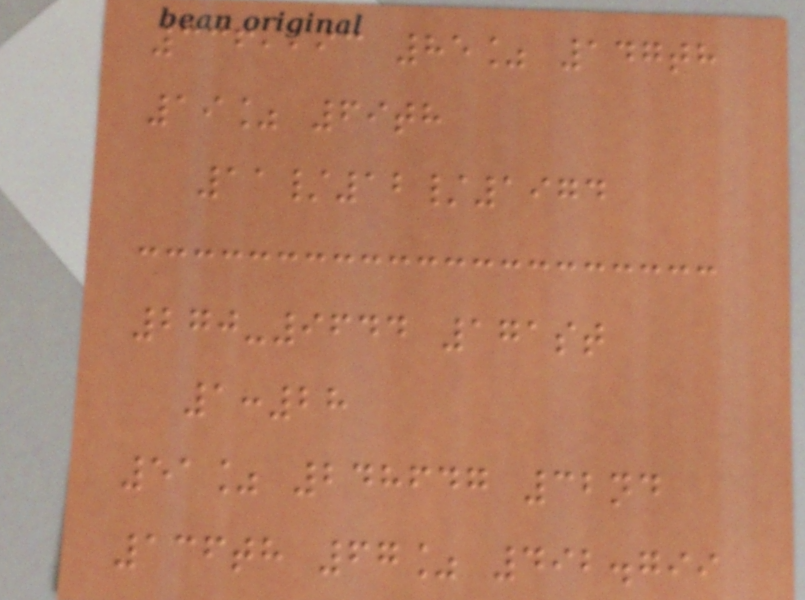336,293 85% 147th
19% 69th
11/12/1974
270-9644 171st
1:28
51% 248647 32nd
136th 67% 492.799
